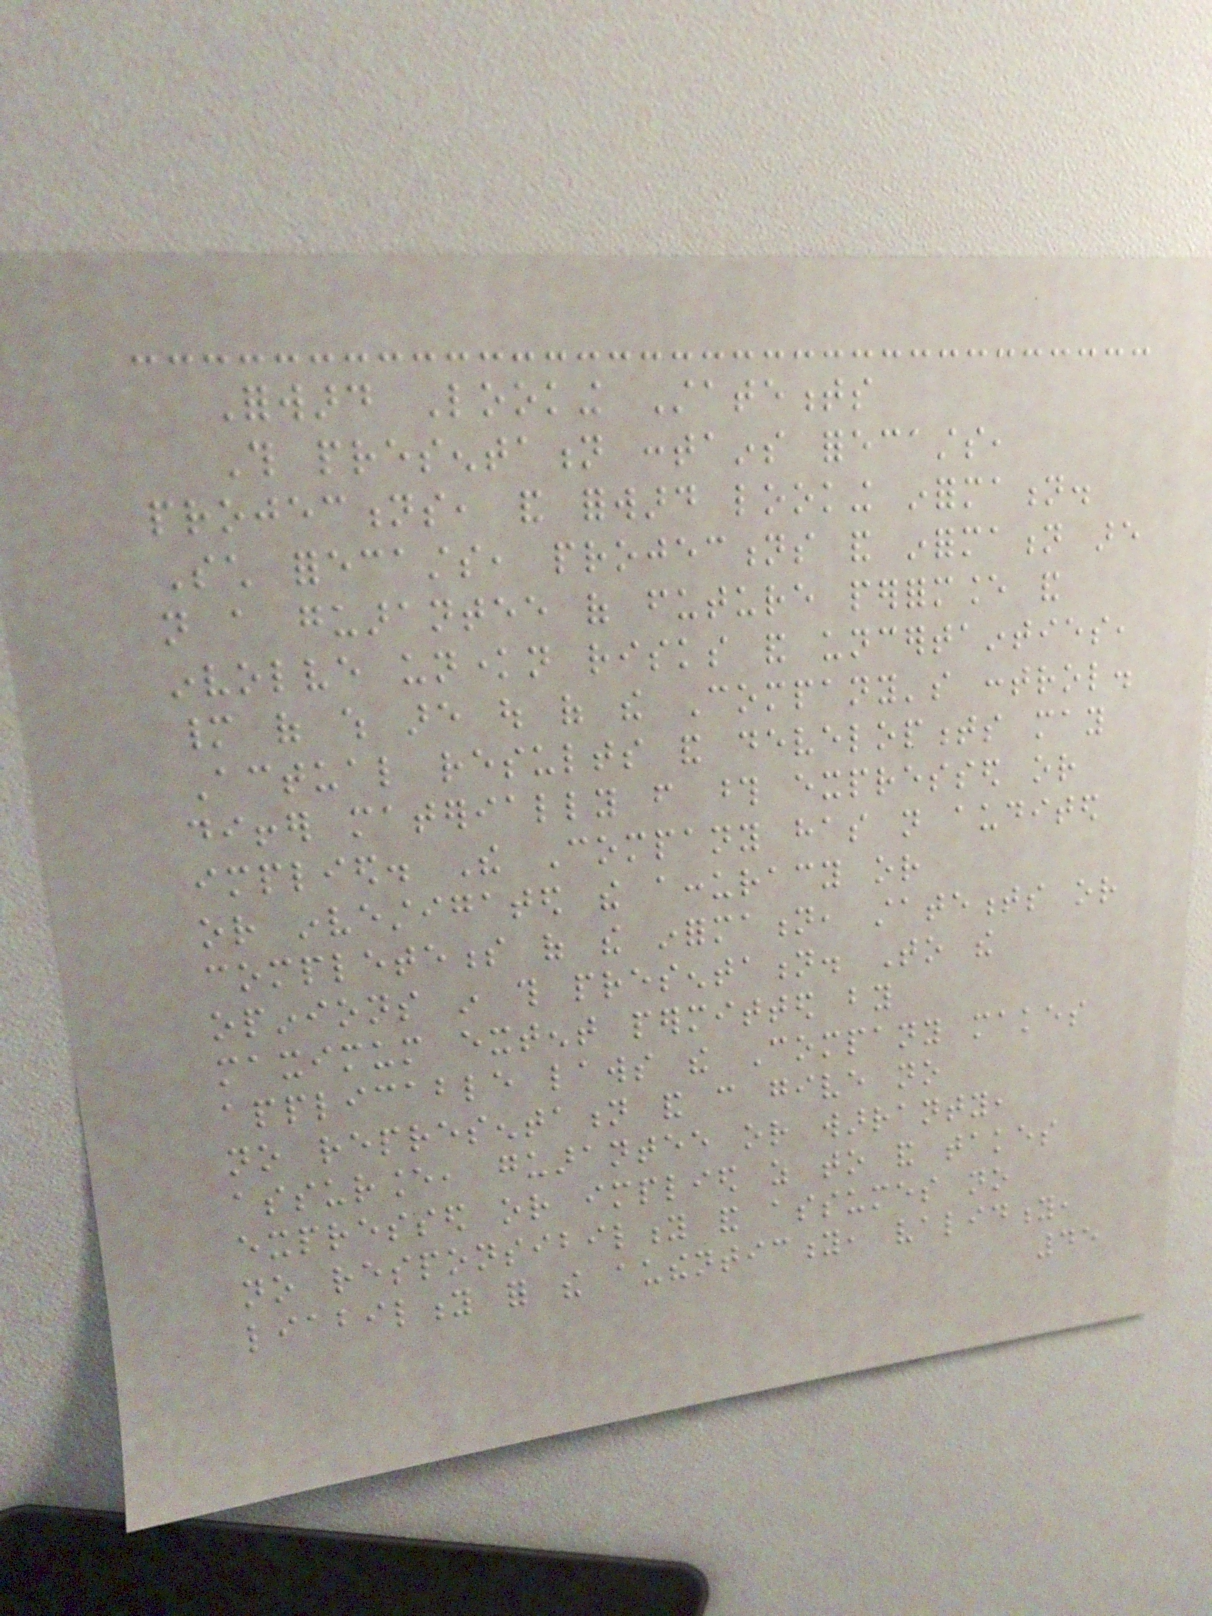Forward Looking Statements
This presentation contains forecasts,
projections, and forward looking information.
Such forecasts, projections and information are
not a guarantee of future performance and
involve unknown risks and uncertainties,
many of which are out of the Company's control.
Actual results and developments may
differ materially from those expressed or
implied. The Company has not audited
or investigated the accuracy or
completeness of the information, statements or
opinions in this presentation. To the
maximum extent permitted by
applicable laws the Company makes
no representation and can give no
assurance, guarantee or warranty,
expressed or implied as to and takes
no responsibility and assumes no
liability for the authenticity, validity,
45
